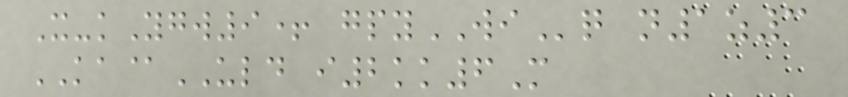X-kYgw9+ gpyWIq n1z3
KA@ULD i2kk6M
